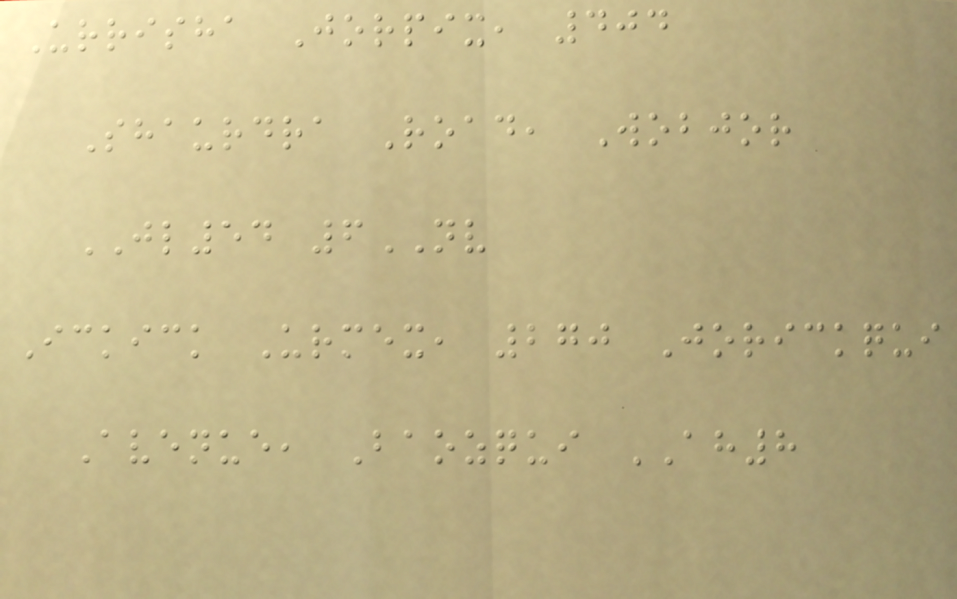Urrisha Jorpix, 404
Shaurdra Road, Wobjor
JL54 6NV
Ickick Urmex, 270 Jorickqui
Avenue, Baozqui AH8
